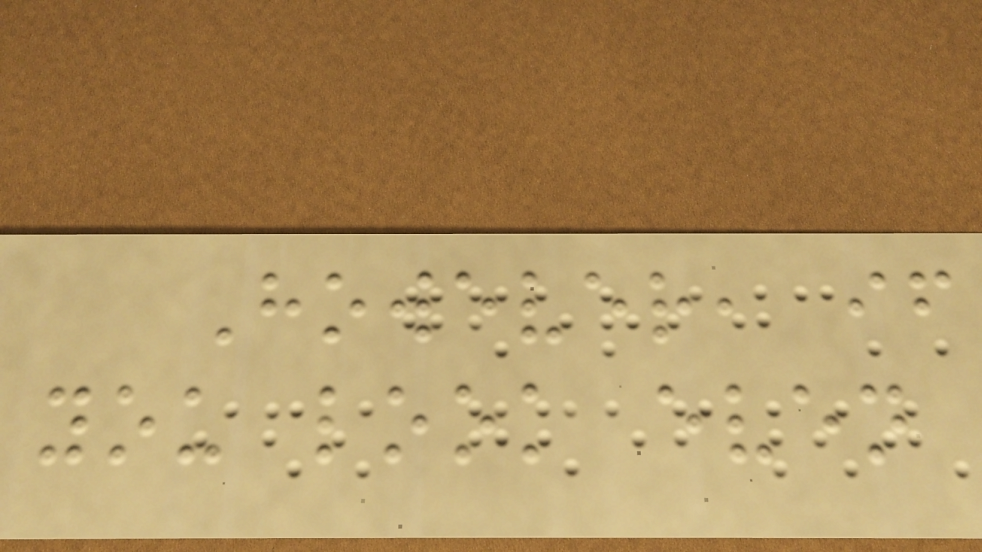However, if
you look even
